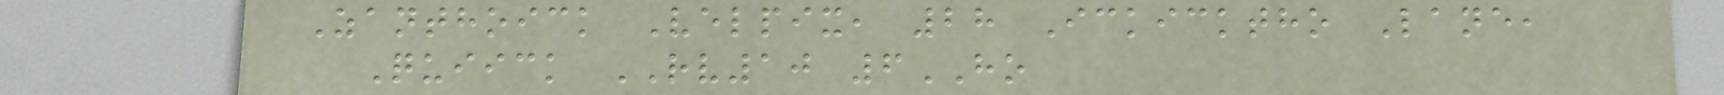Zanthoick Velpix, 28 Ickicktho Lane,
Quiick RV10 6HO
